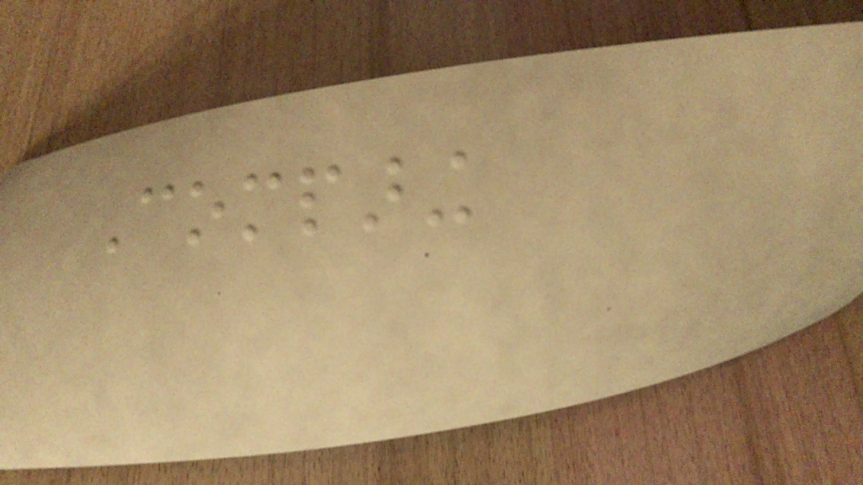Comparing
